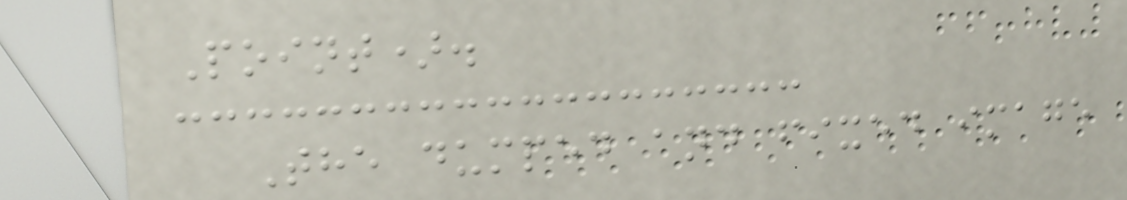Point).
The dumped and fixed image
